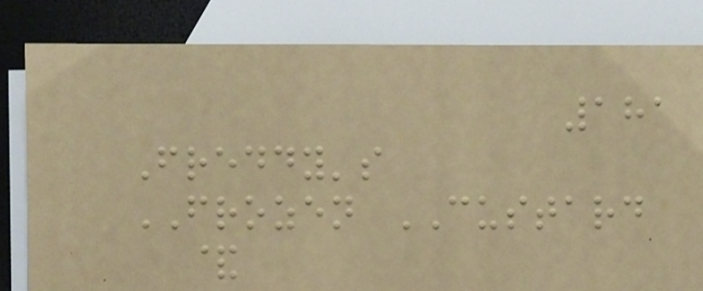181
Freddy's
FROZEN CUSTARD
&
